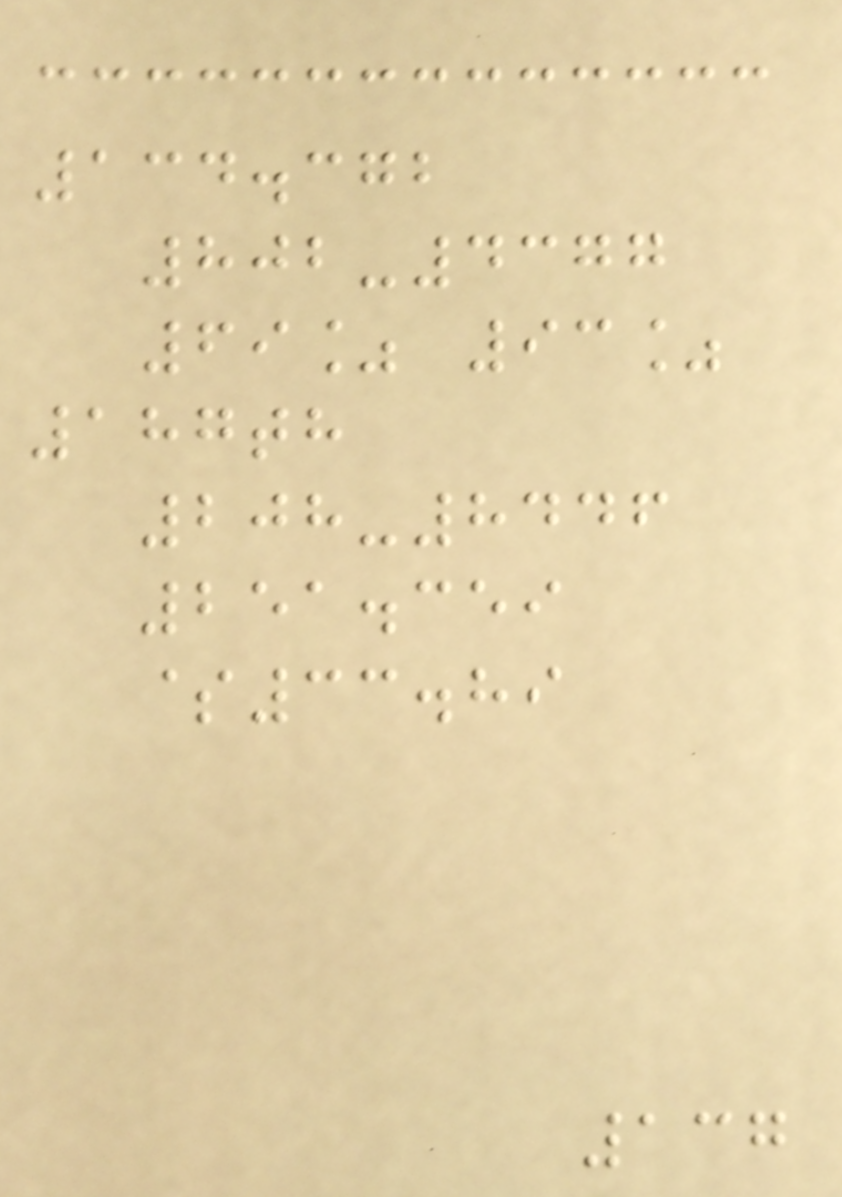134.372
802-4377
69% 93%
187th
208-8446
251.359
$33.89
137
